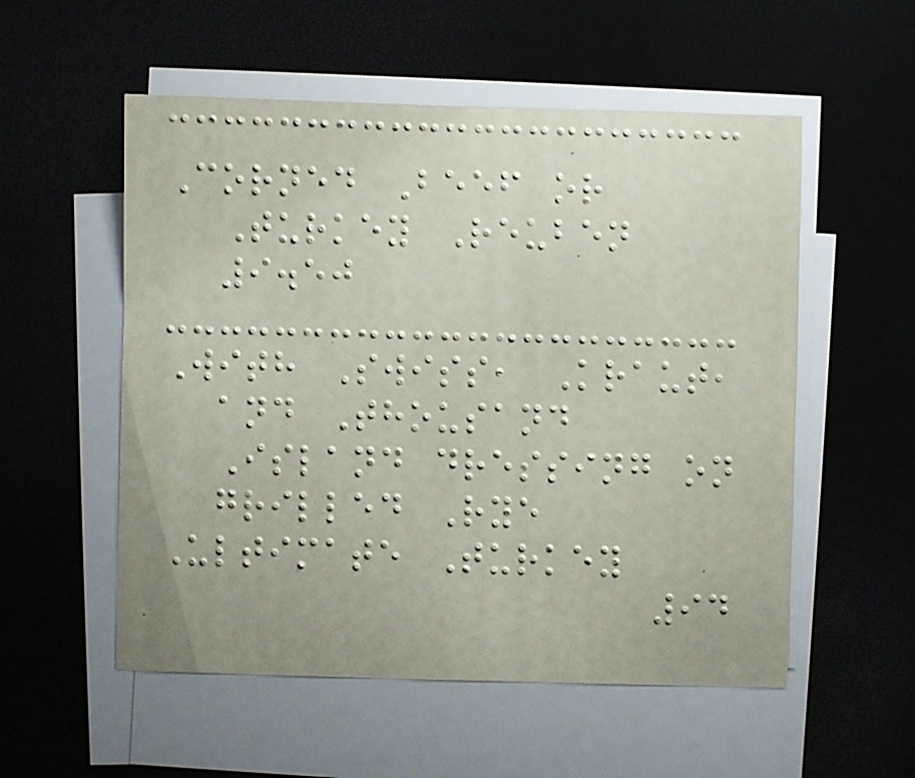Corned Beef or
Turkey Reuben
9.50
With Swiss, Kraut,
and Thousand
Island dressing on
grilled Rye
Ultimate Turkey
94
